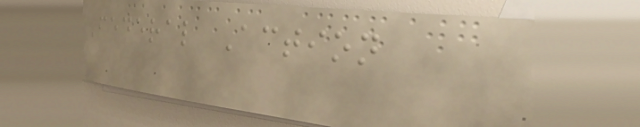Federal Action
